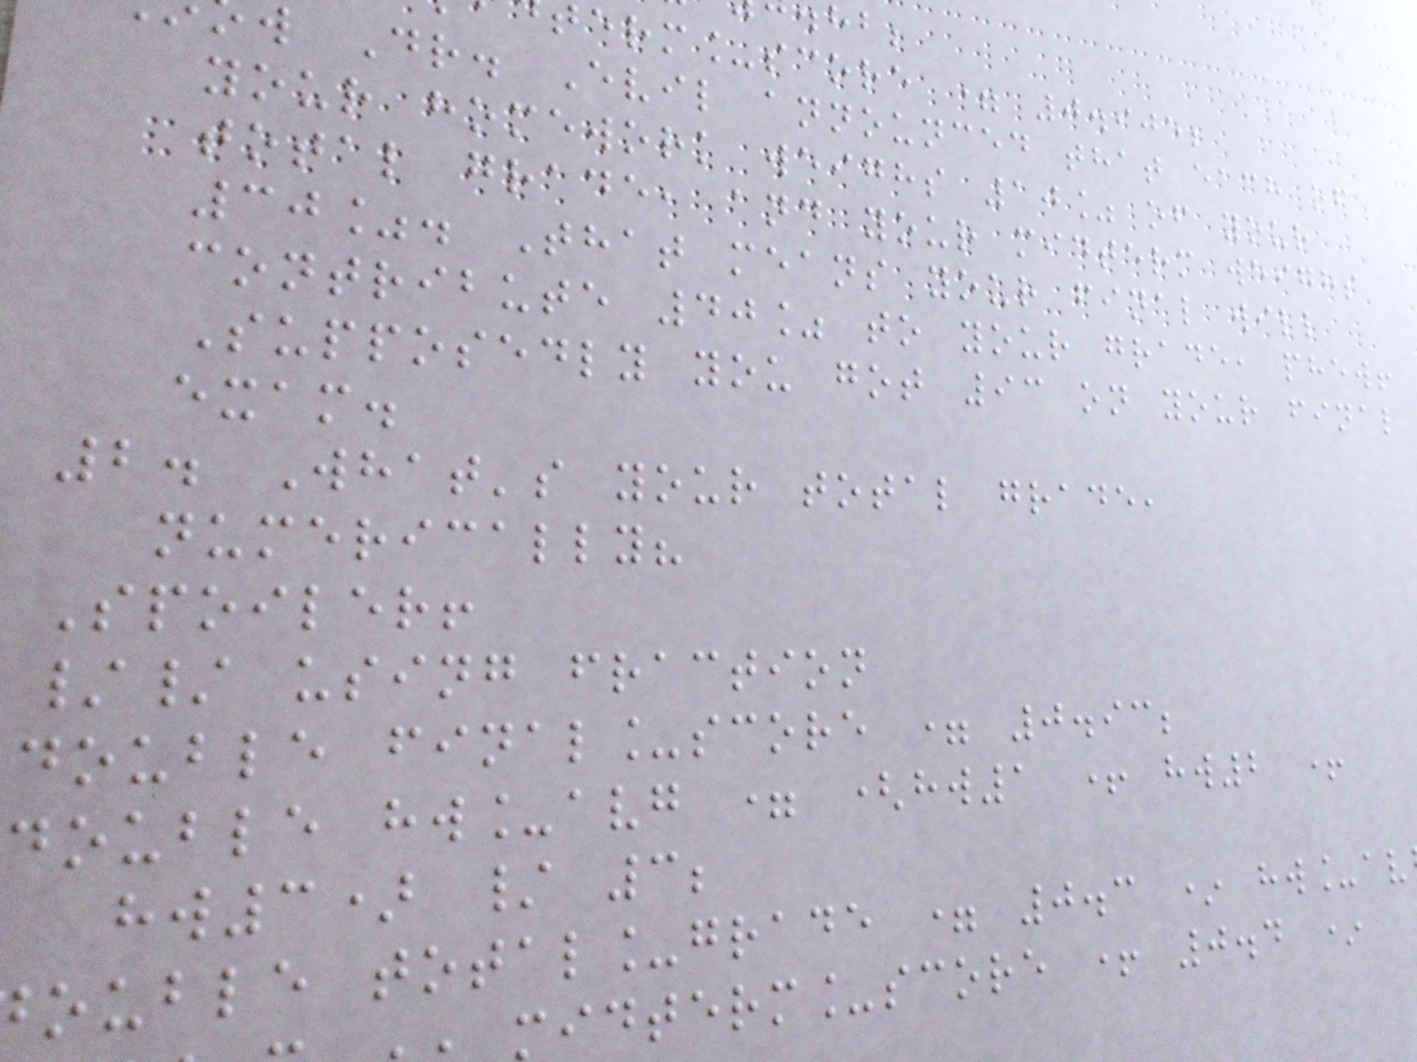erm_score = 0.905;
w Dr. Evil announced that each of
your homework weighs 10% of your
total grade, and your midterm weighs
30%. That means your final will
contribute 40% to your grade, phew!
Supposedly you got 93 on your final
exam.
2. What's your total grade,
numerically?
Spoiler!
// using fraction
double final_score = 0.93;
double hw_avg = (hw1 + hw2 +
hw3) / 3;
ouble total_grade = 0.3 * hw_av
midterm_score + 0.4 *
